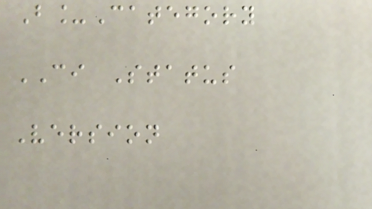B_Category
CI Status
Version
